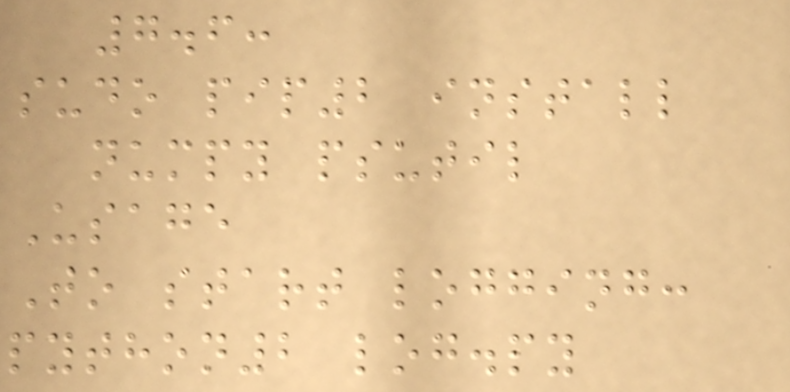7.6:
sudo pip2 install
numpy psutil
Usage
To start logging:
python2 log.py
